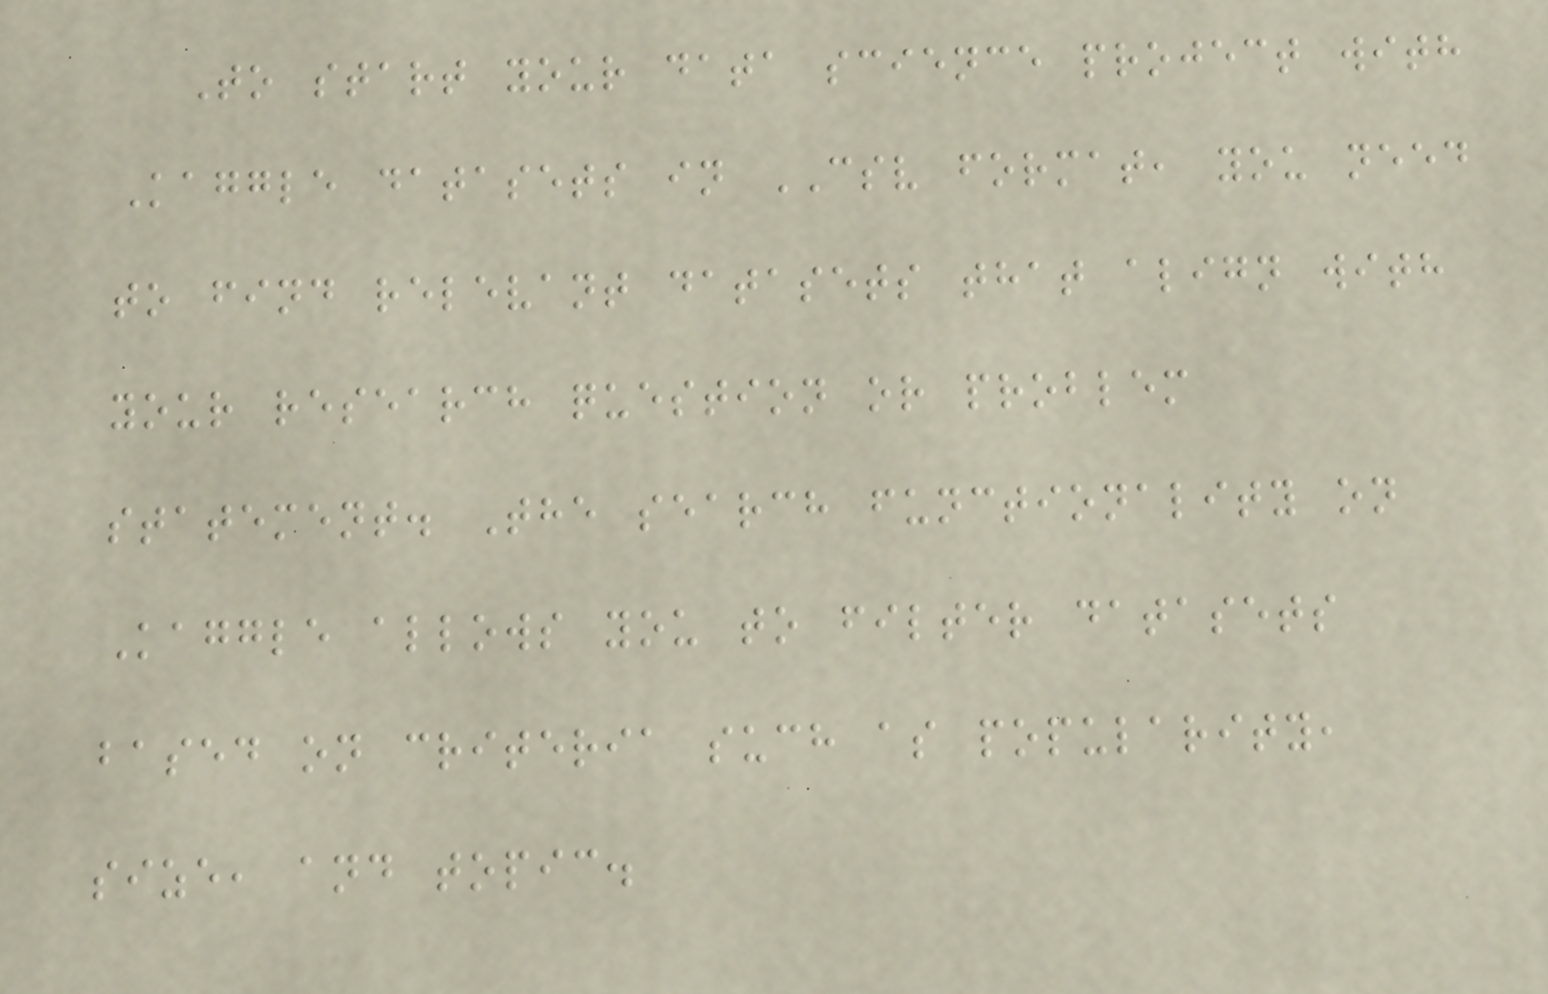To start your data science project with
Kaggle datasets in CSV format, you need
to find relevant datasets that align with
your research question or problem
statement. The search functionality on
Kaggle allows you to filter datasets
based on criteria such as popularity,
size, and topic.
